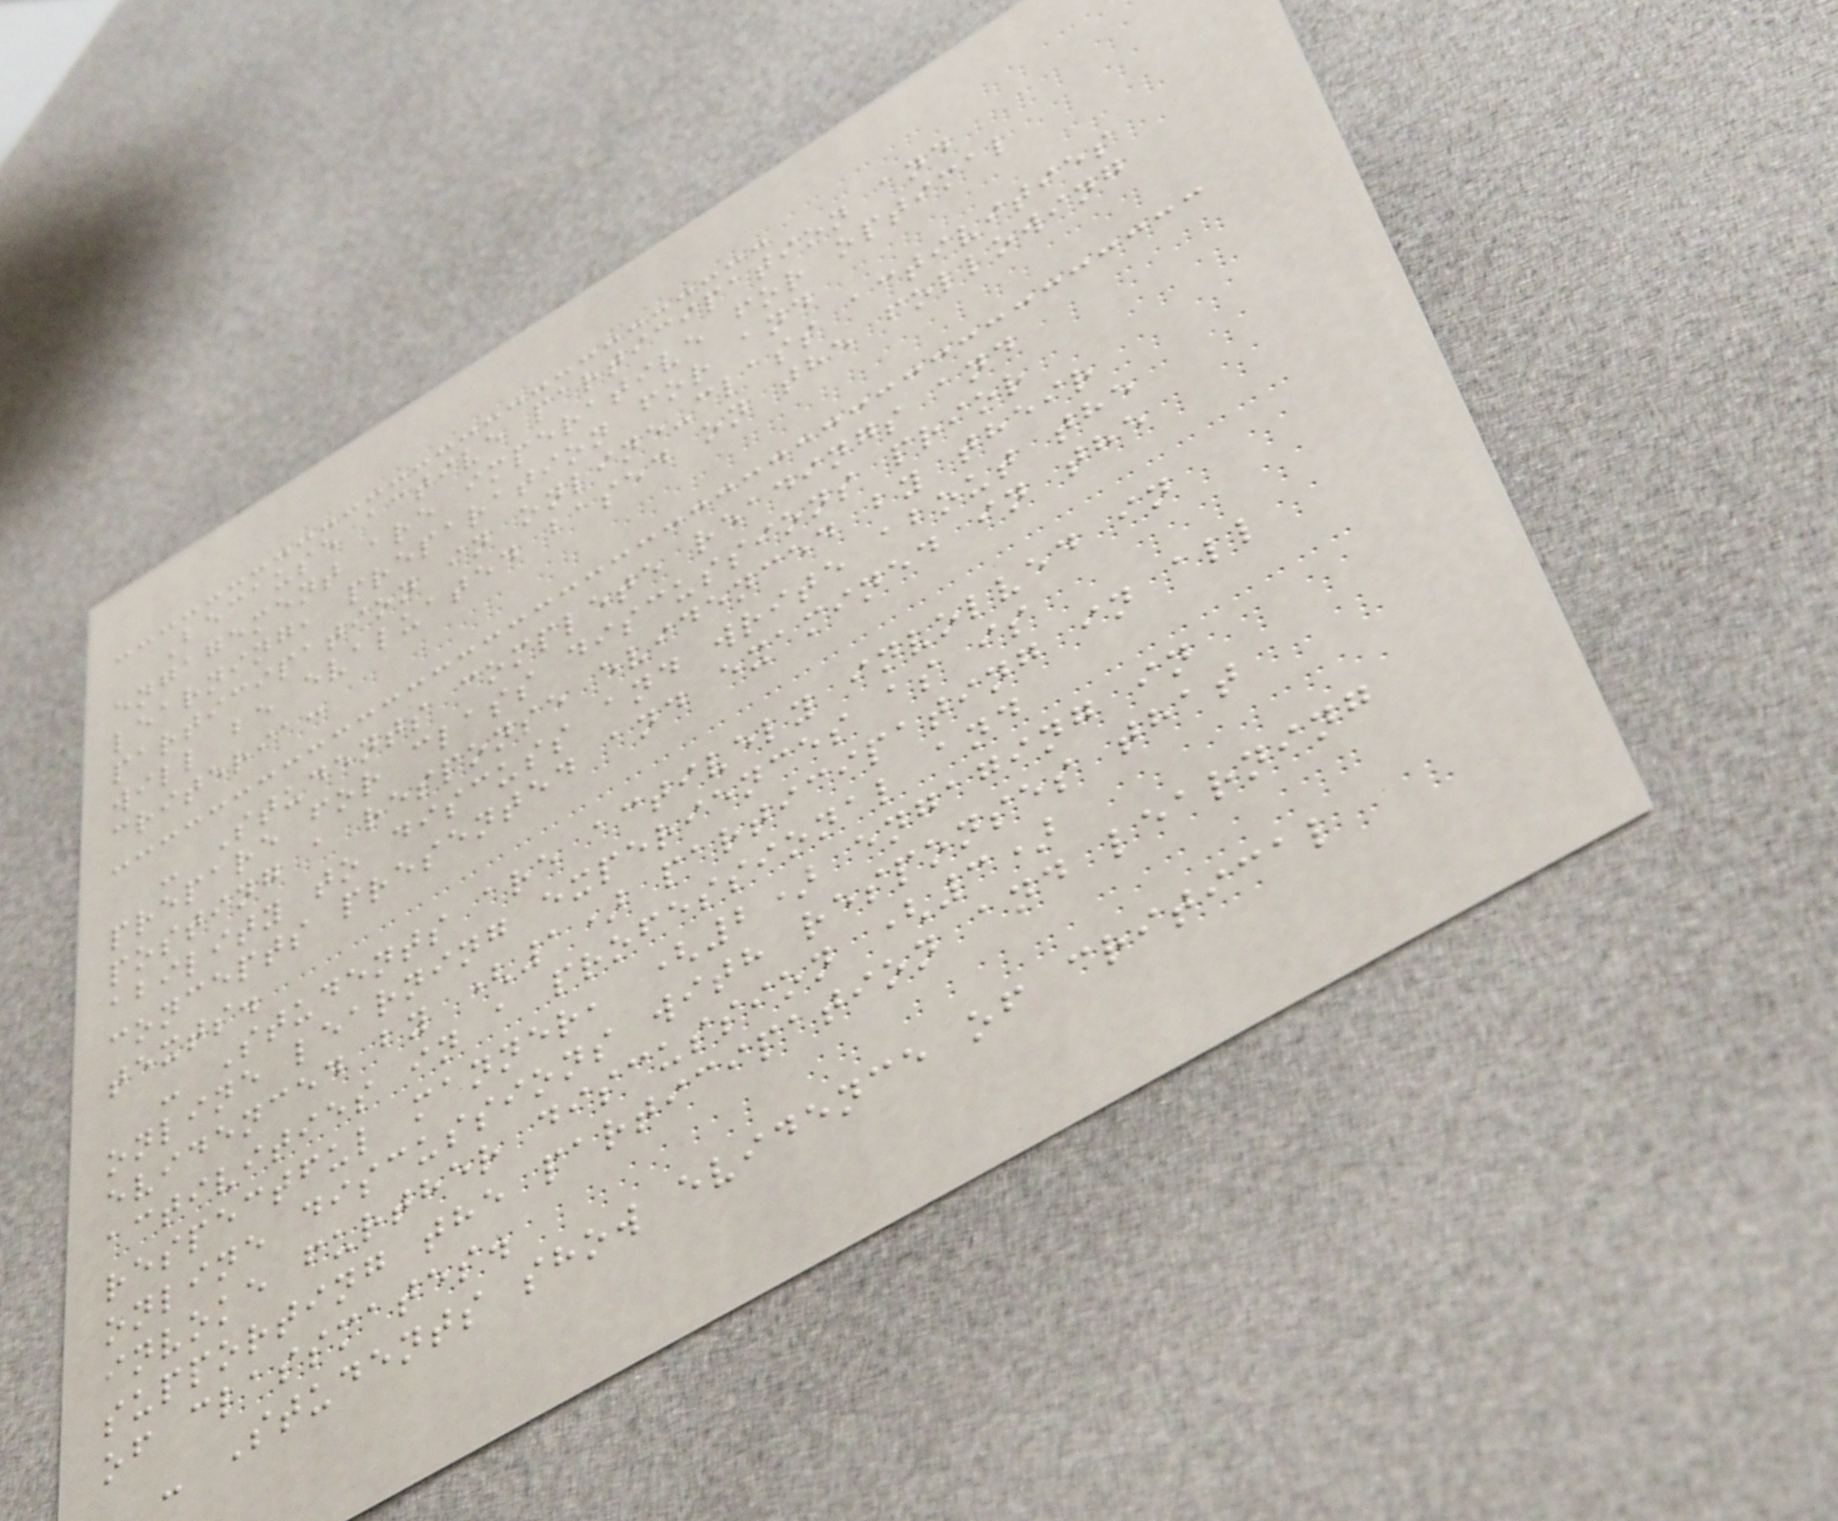Because active participation and
engagement are imperative for optimal
learning, preparation for and
participation in online-class activities
will be evaluated based on the following
criteria:
- Students complete readings and
prepare for class discussions prior
posting a response evidenced by their
ability to discuss and write about the
concepts presented and examined in the
texts.
- Students are actively involved in
online learning experiences as is
evidenced by (1) participating in all
activities in a professional and
respectful manner, (2) engaging in
online discussions with responses that
invoke further discussion (3)
supporting the participation and learning
of classmates.
- Students show evidence of critical
